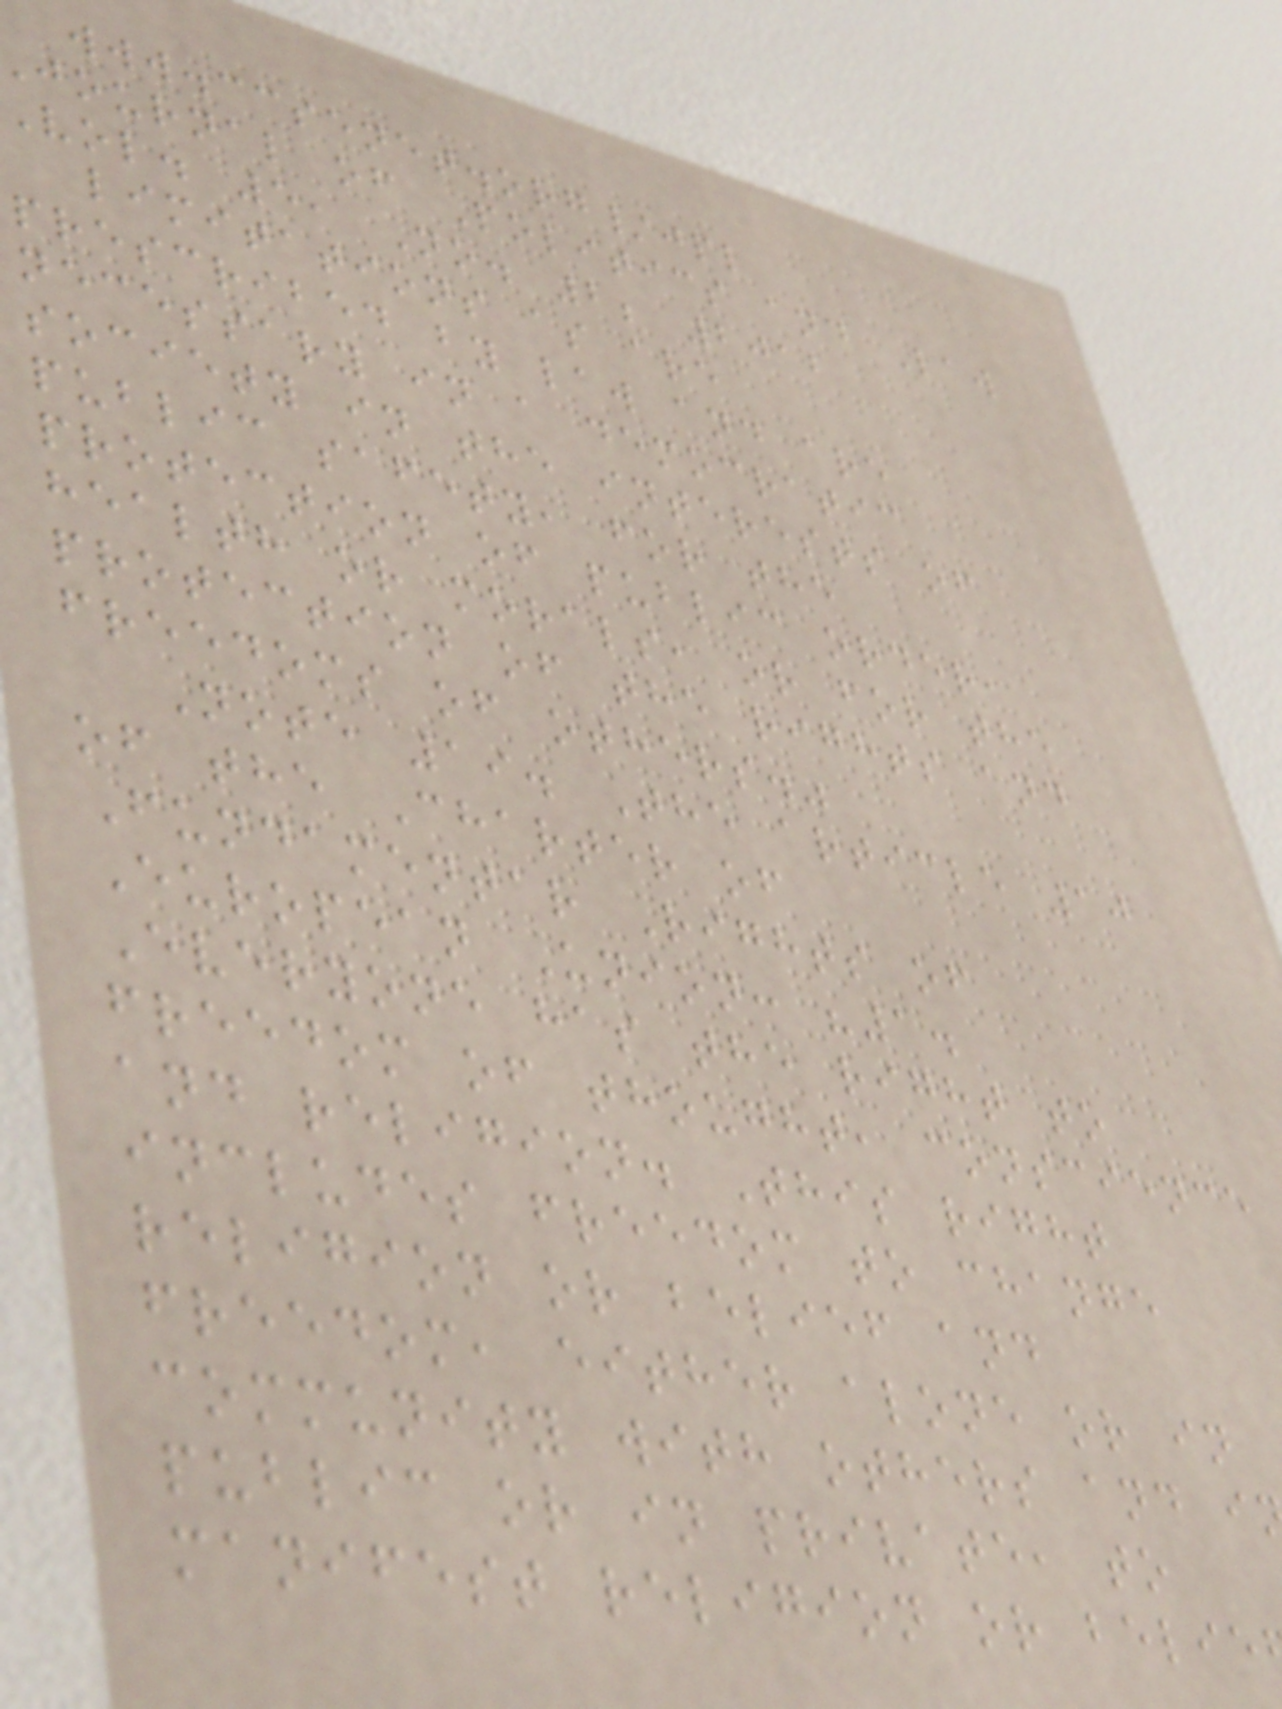www.ccsenet.org/jpl
journal of Politics and Law
vol. 5, No. 2; 2012
limitations as are
prescribed by law and are
necessary in a democratic
society in the interests of
public safety, for the
protection of public order,
health or morals, or for the
protection of the rights and
freedoms of others."
Note 19. The article 10
of the Charter of
Fundamentar Rights of
European Union: "1.
Everyone has the right to
freedom of thought, conscience
and religion. This right
includes freedom to change
religion or belief and
freedom, either alone or in
community with others and i
public or in private, to
manifest religion or belie
